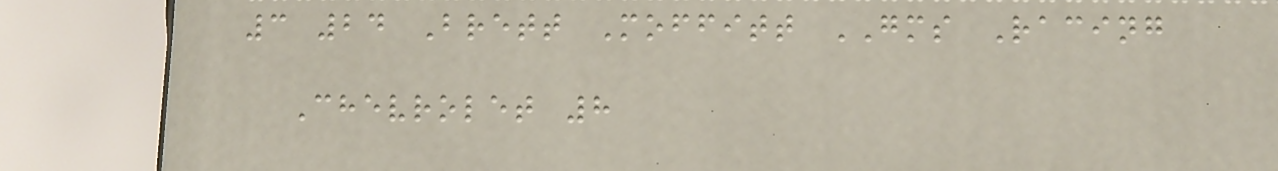3 24 Brett Moffitt GMS Racing
Chevrolet 8
